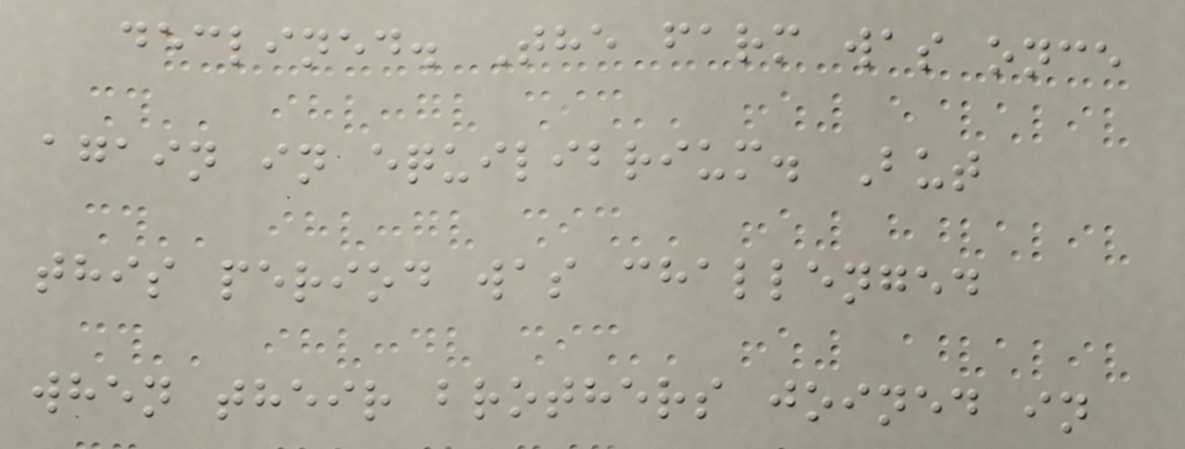declined. The farm was once
again in equilibrium. But
this period was challenged
when their brothers joined in
